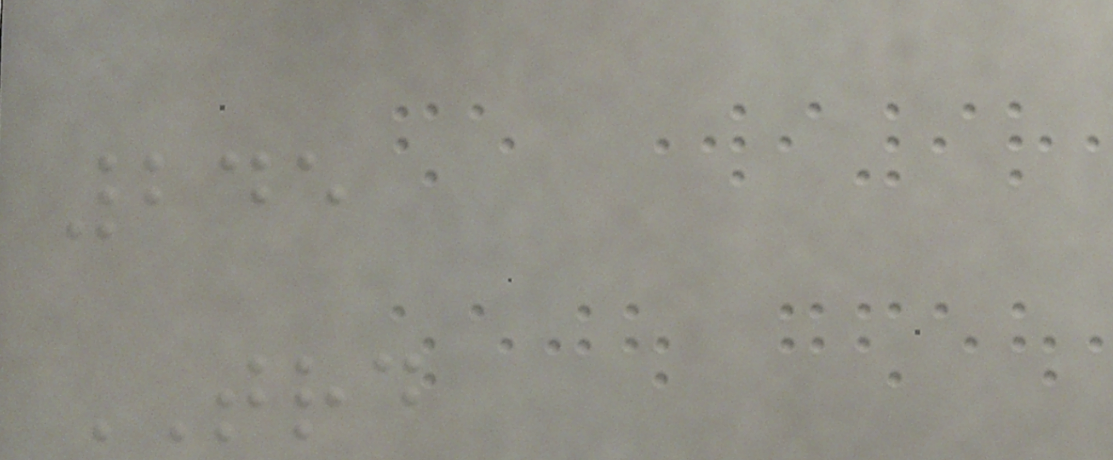245
TRD
